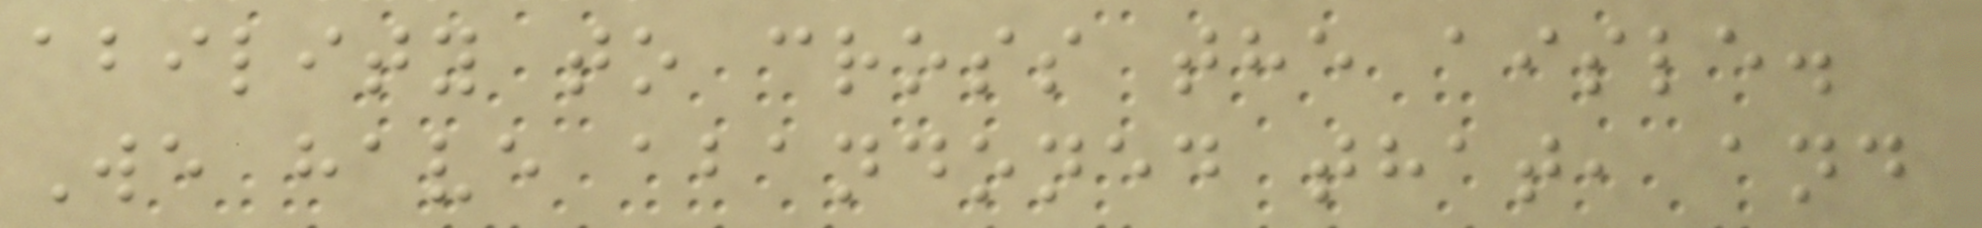ability to cross the aisle.
We have abandoned that, and
